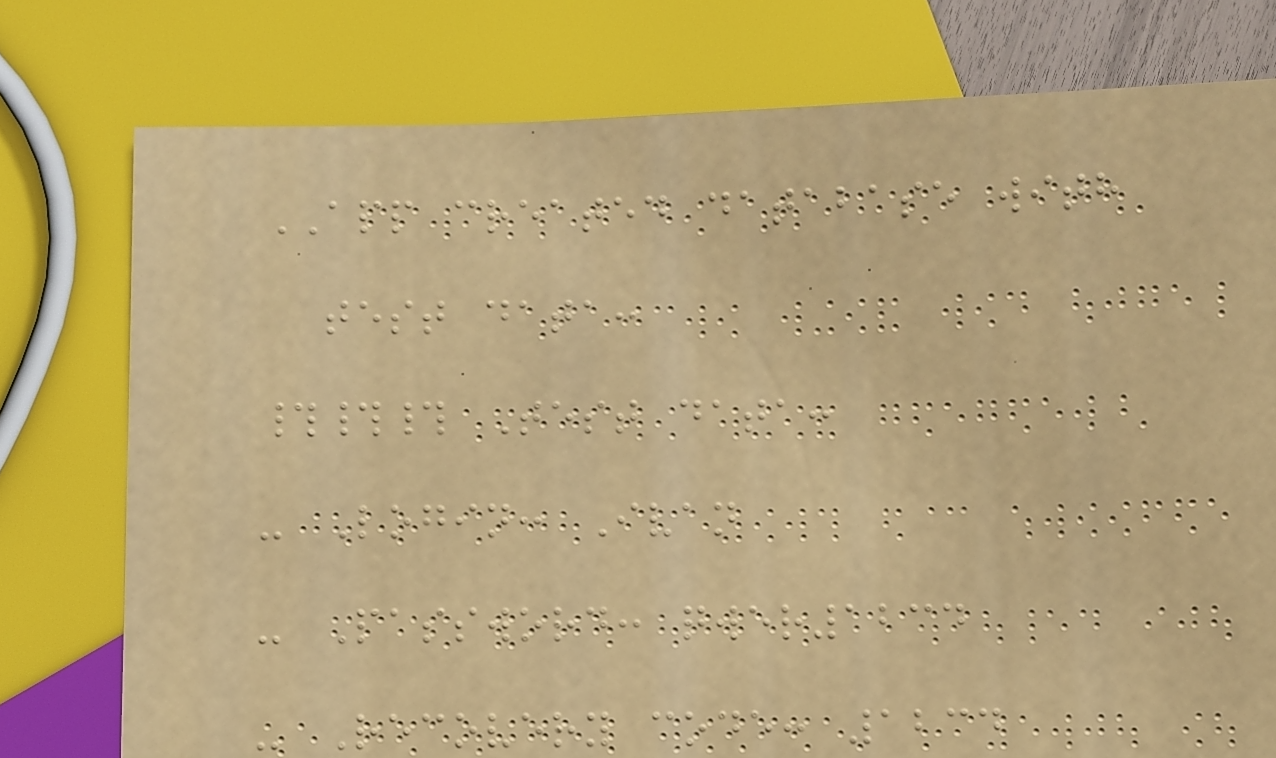APP created database with
test data:
### Test data:
- Login: Ivan
- Password: qwer1234
- Recovery code: 1234
